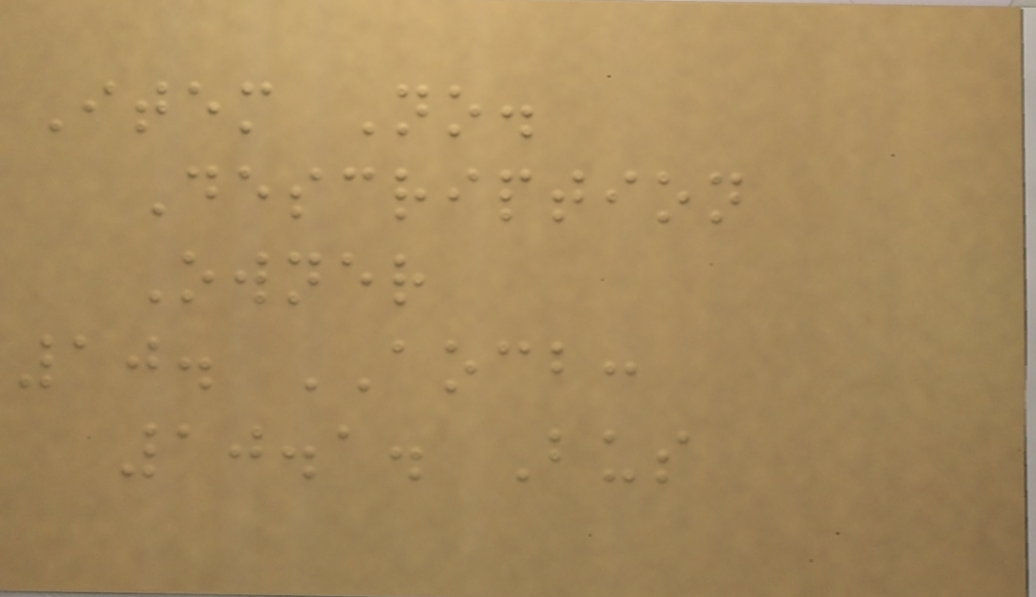Item No.
Description
Owner
10. AOCB:
10.1. Bus
